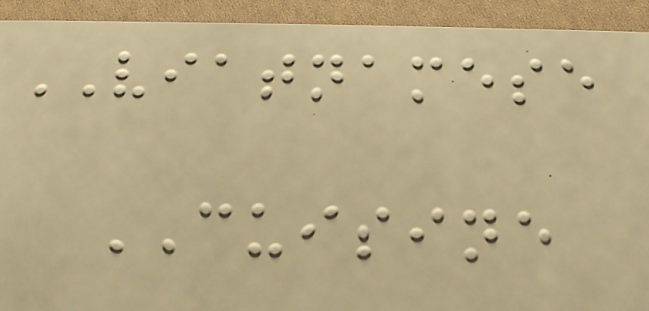VIATNAMESE
CUISINE
